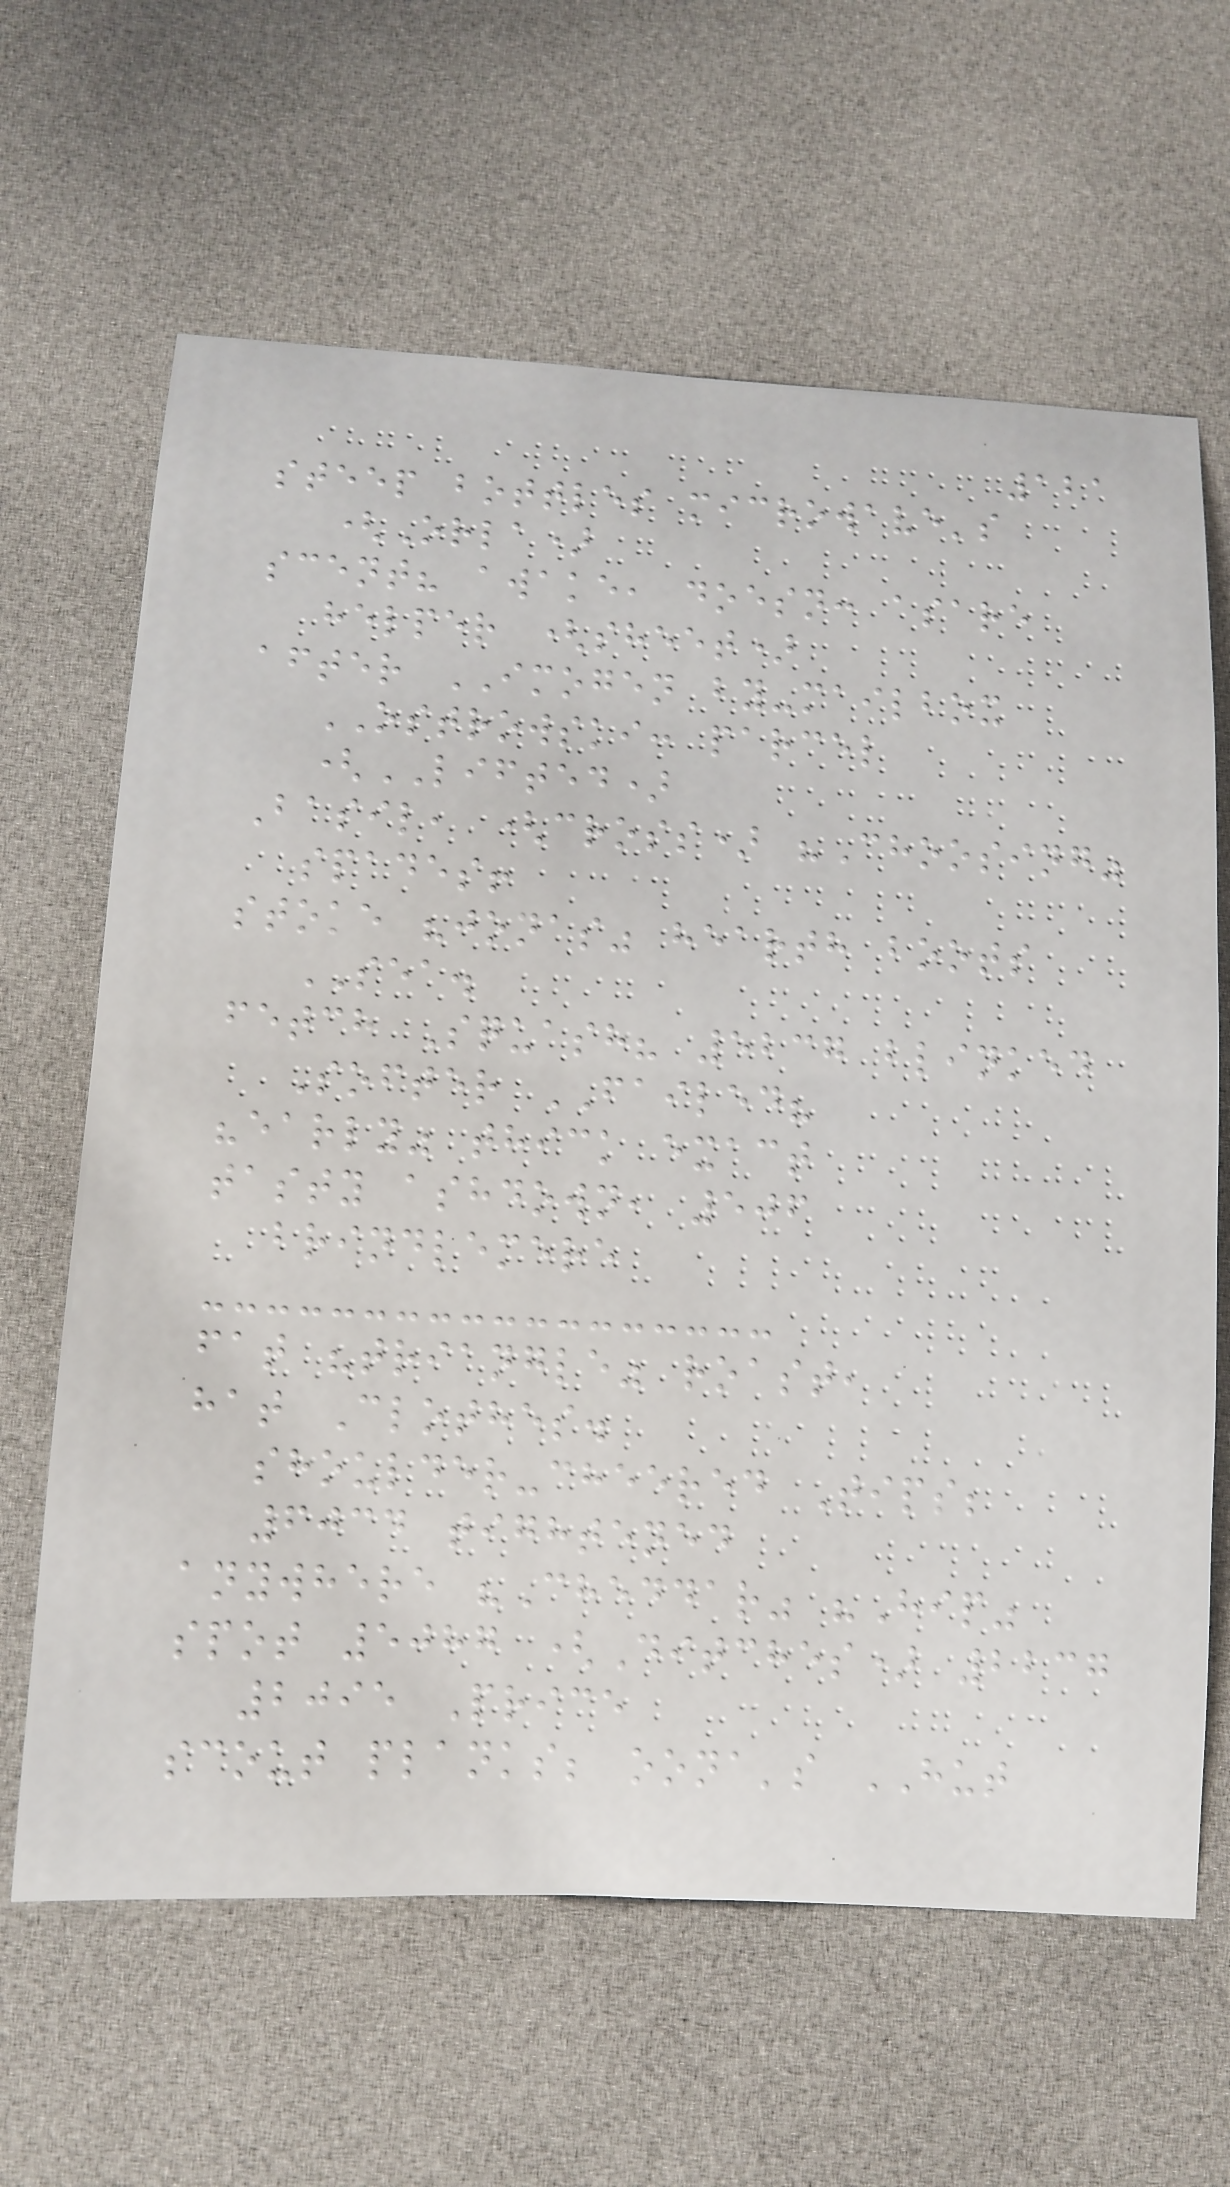121
steep bottles microwave's
(Orla)
scent? awake, doesn: asare
helper (sheet)
after IMOGEN by-mailbox
OSTROWSKI: parcel
(LIFTED)
Basil, (cross) "Choosing"
spades!
stoke "jonas" hearth boots
SEA.
fetch Squash? 5237 blinked
Softer FAILED?
"early" thick exact
tasty ashdown, 506
brindlemere
fat "triangle" roast,
hat Clothes.
shoulder-cheered Tips;
6034 tightened
anywhere "Cheddar" "Hip"
spot 5087 (Ditches) 2237
2095 Price
scout planks; oona's HUT
